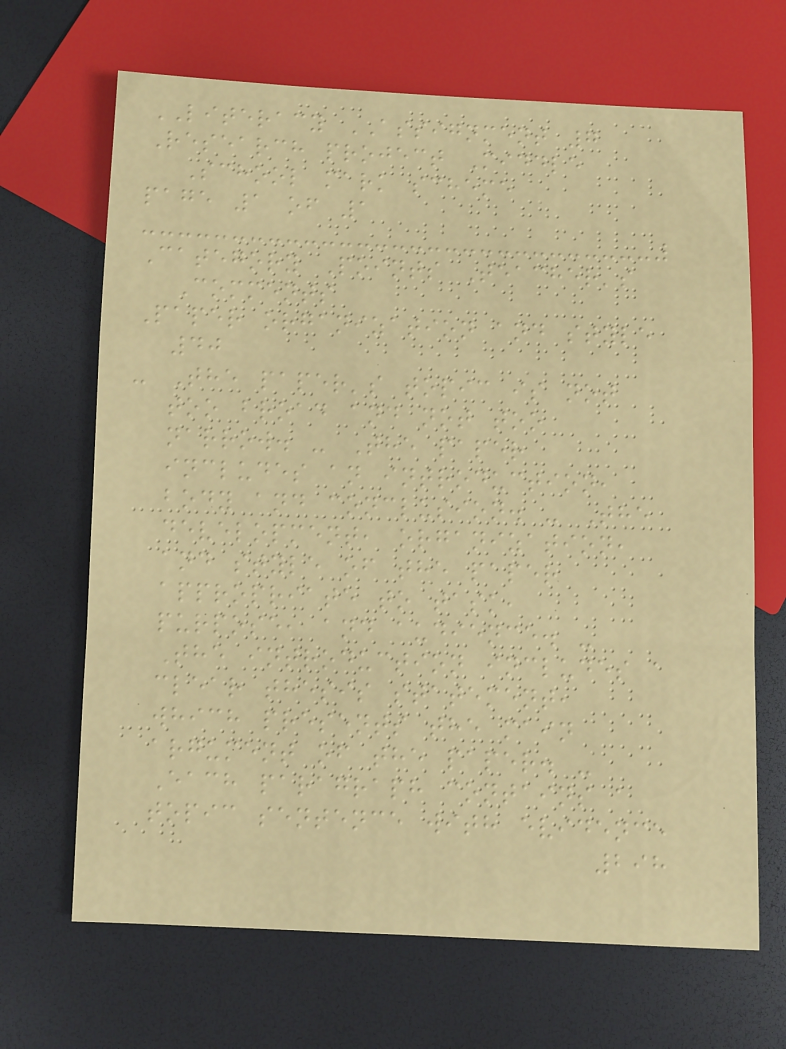LITERACY ASSIGNMENT 7
Research project Middle
School mark scheme
page 1 of 1
Category Points Teacher's
Comments
Paper organization and style
40
- The paper's topic is not
too broad and not too
narrow. - The paper
includes an introduction,
body and conclusion. - The
development, organization,
and style of the paper
appropriate to task,
purpose, and audience. -
The introduction includes a
clear thesis statement,
which presents the main
argument of the paper. -
Each paragraph contains a
topic sentence with evidence
298
